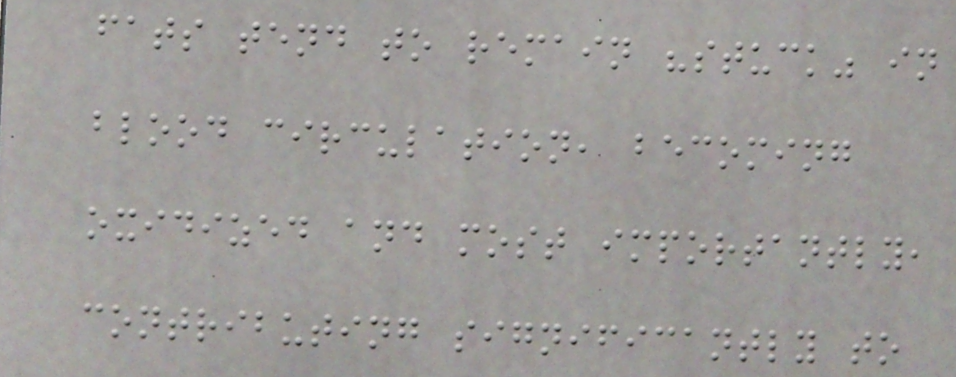fats tend to remain "stuck" in
blood circulation, becoming
oxidized and most importantly,
contributing significantly to
